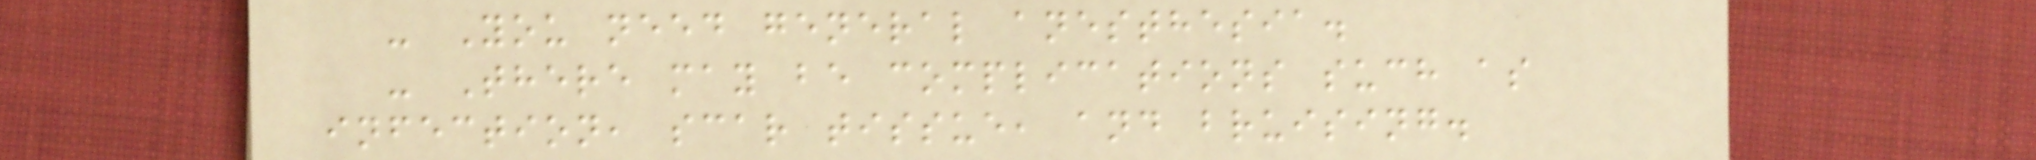- You need general anesthesia.
- There may be complications such as
infection, scar tissue, and bruising.
